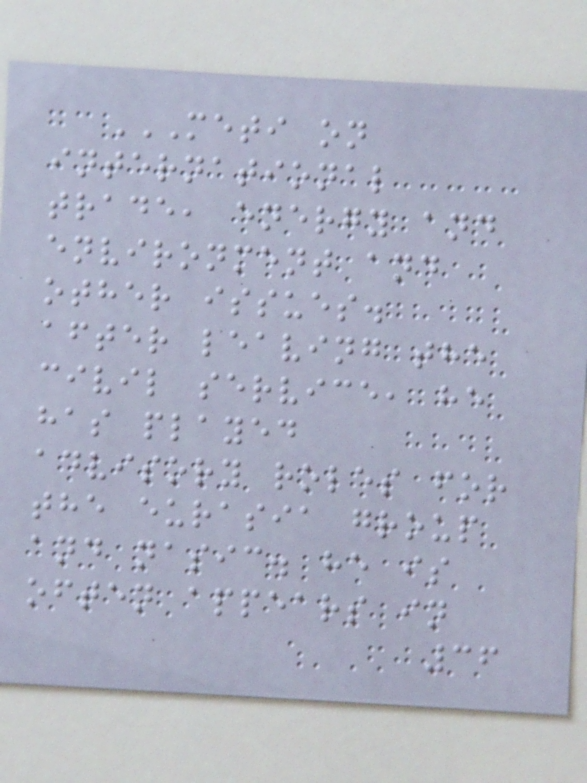METI ON
INTERNATIONAL
TRADE, ENERGY AND
ENVIRONMENT AND
OTHER ISSUES.
AFTER LEAVING THE
CIVIL SERVICE, HE
HAS PLAYED
ADVISORY ROLES FOR
THE EURASIA GROUP
AND NASIC. HE IS
OFTEN APPEARS IN
36
